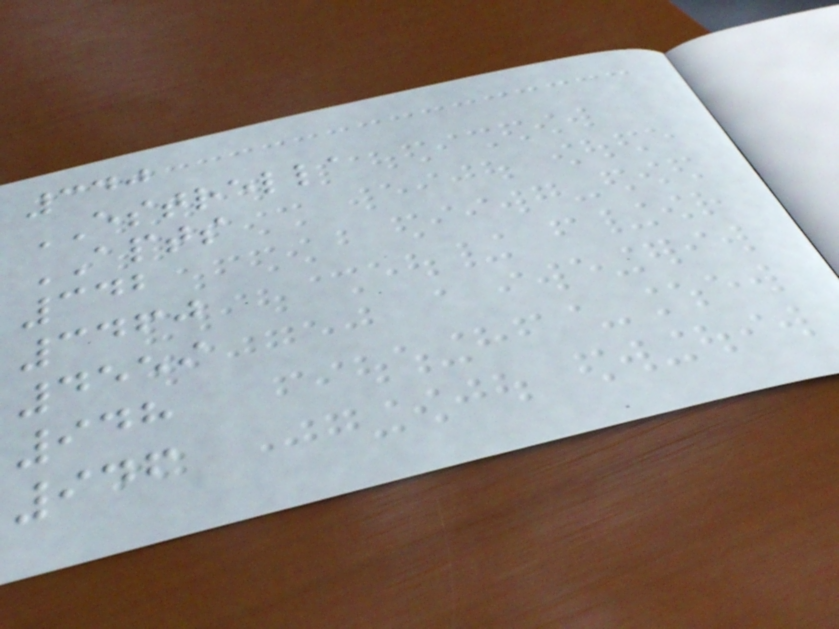340
ESTRELLA
APTS
342
3460
4559
948
946
